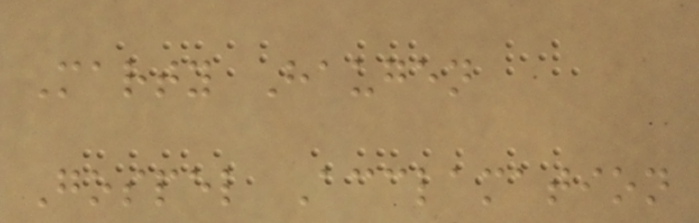Marty Haugen
Gospel Acclamation
